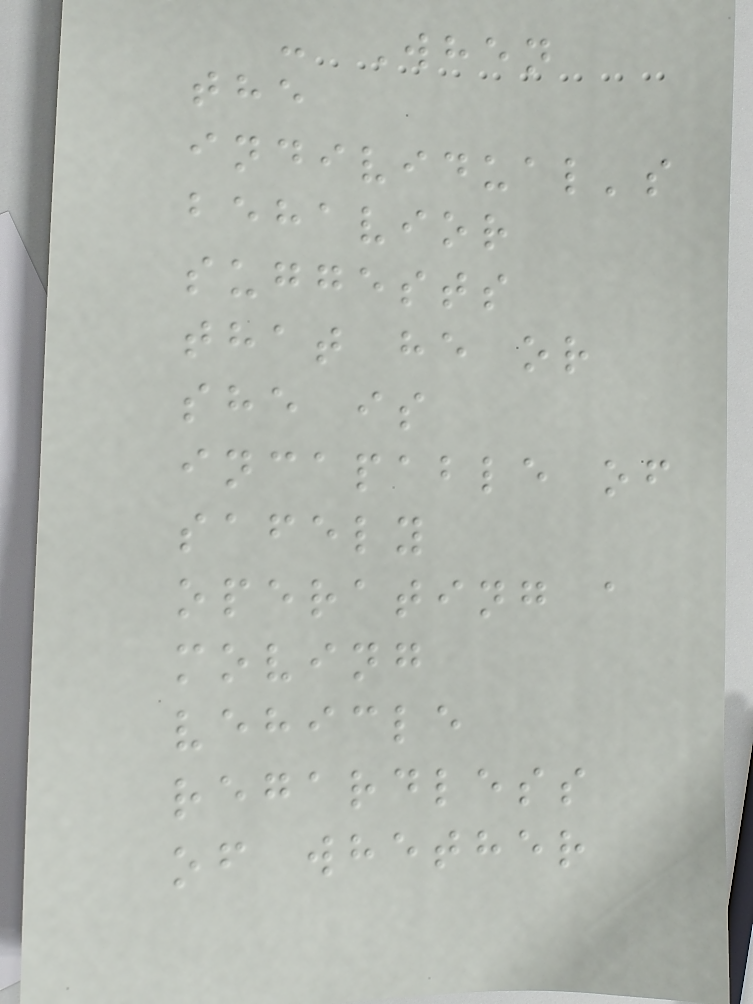- When
the
individual's
behavior
suggests
that he or
she is
incapable of
safely
operating a
moving
vehicle
regardless
of whether
